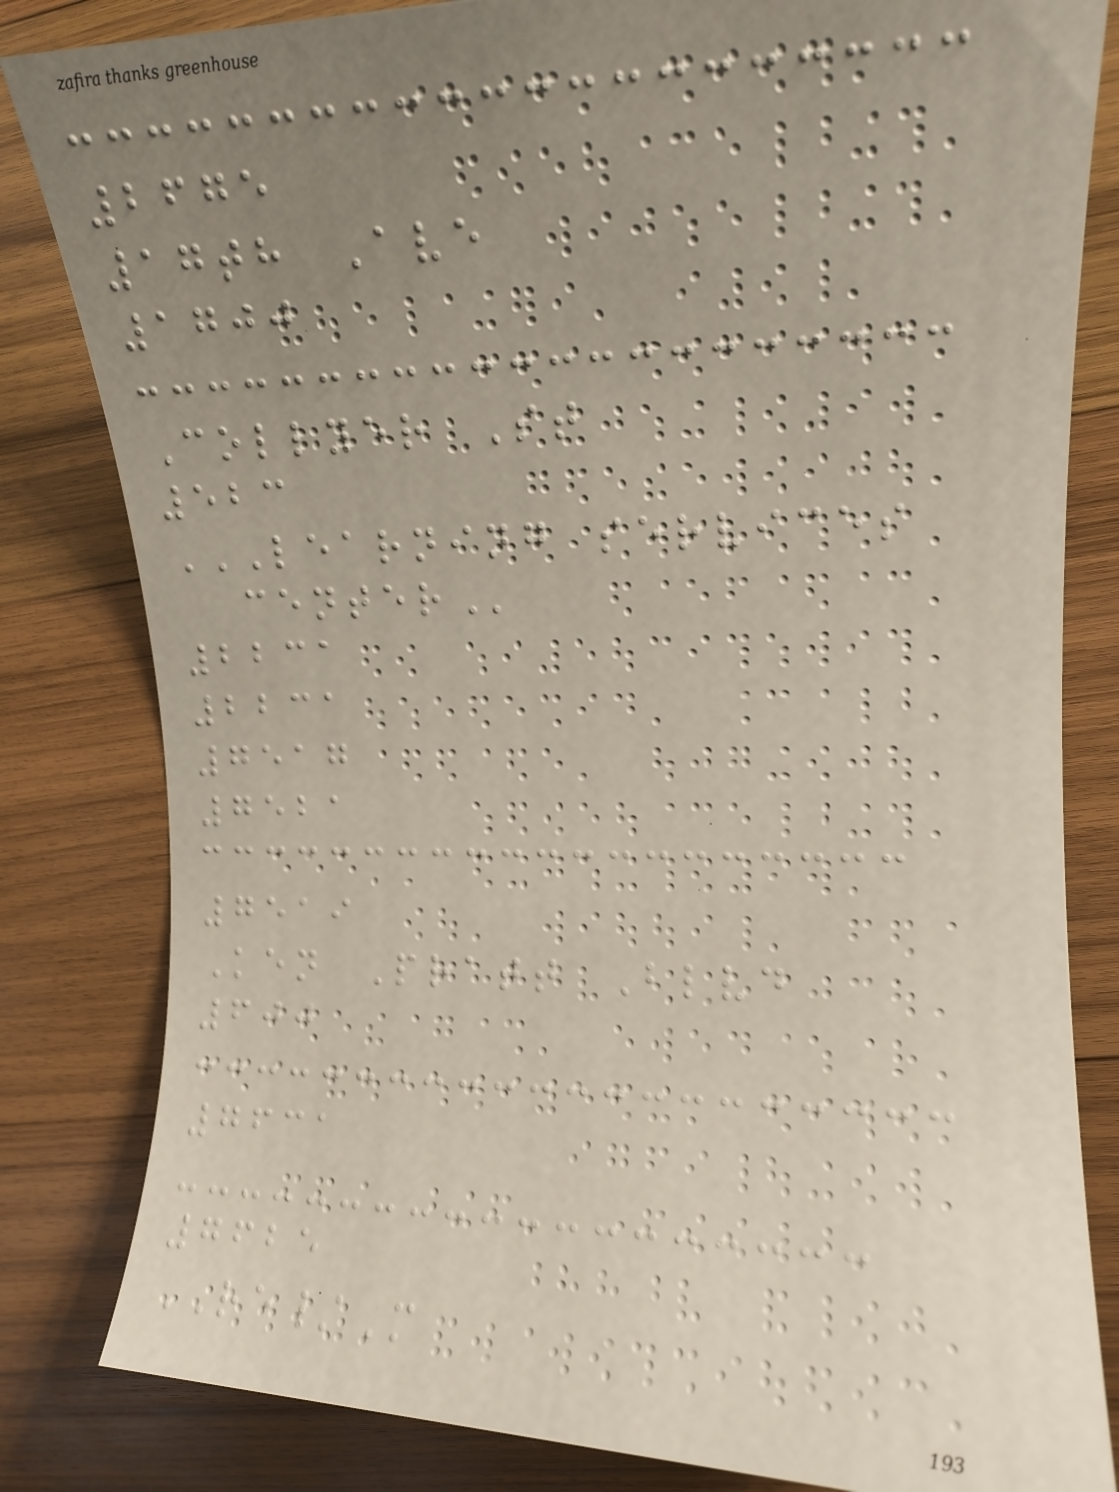2675
17th Ave
1700
Collyer St
523
LEARNING SERVICES
CENTER
2231
2231
7517
7521
7519
Ken Pratt Blvd
600
7631
7625
RE/M
